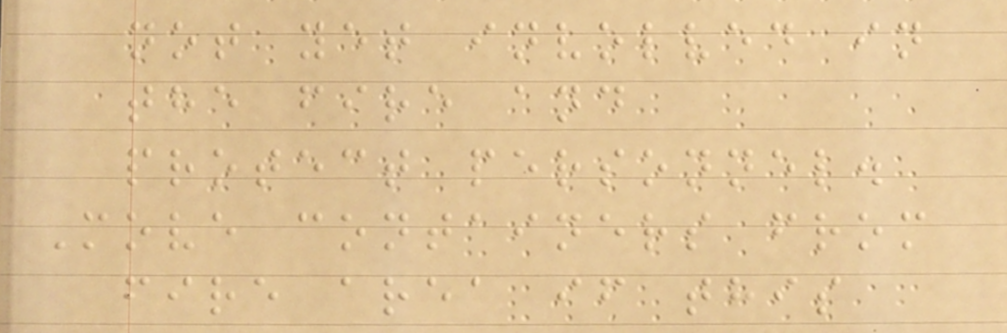not yet involved in
the fire and
protect personnel.
Move containers from
fire area if this
